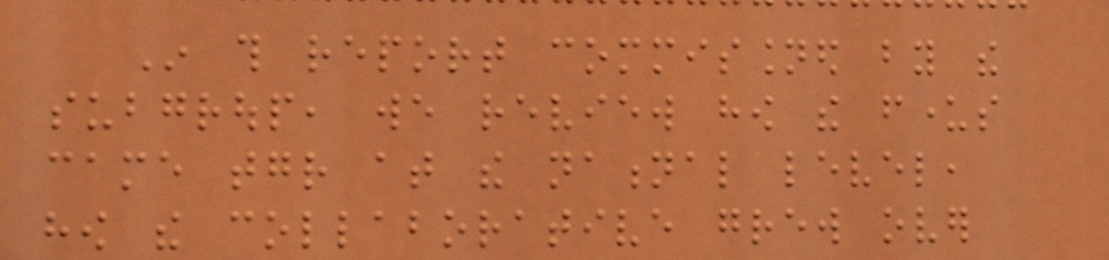In this report commissioned by the
subgroup, we review how the funders
came together at the national level,
how the collaborative grew over
